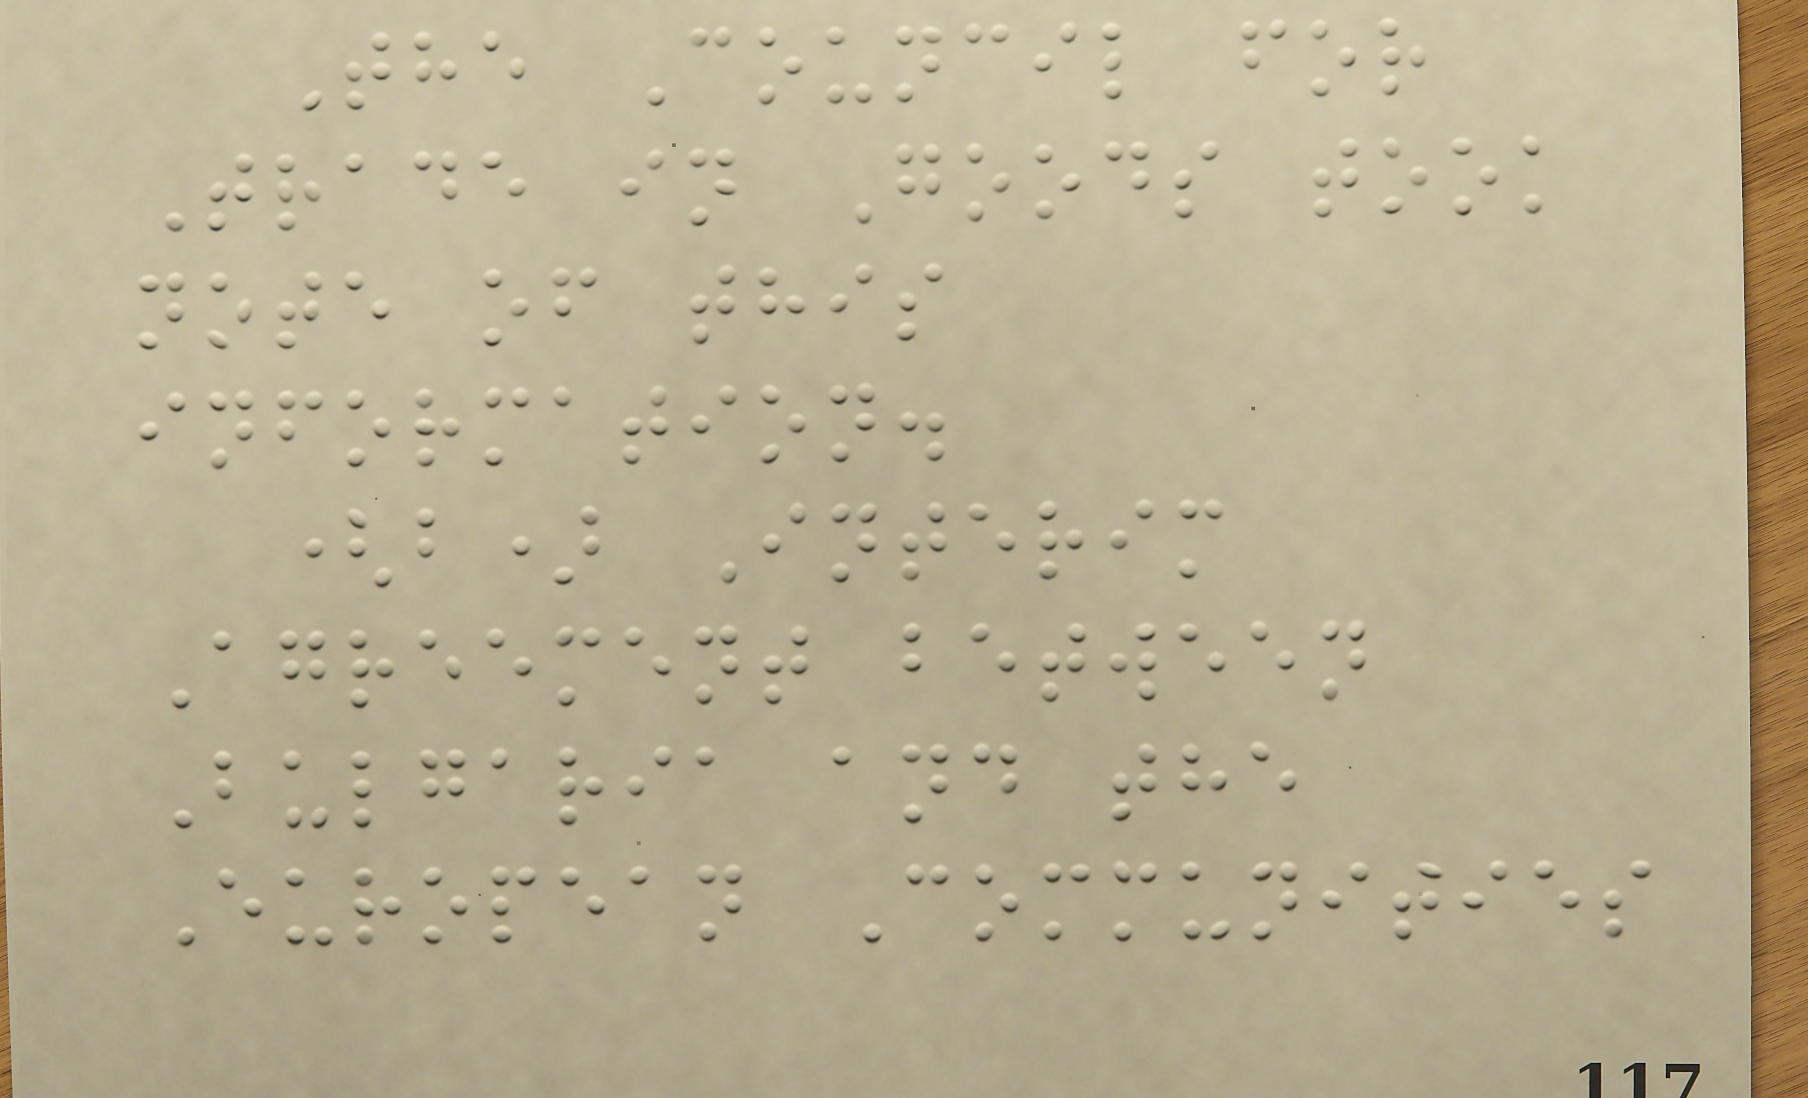The Council for
Trade in Goods took
note of this
information.
(b) Interim
Agreement between
Bulgaria and the
European Communities
